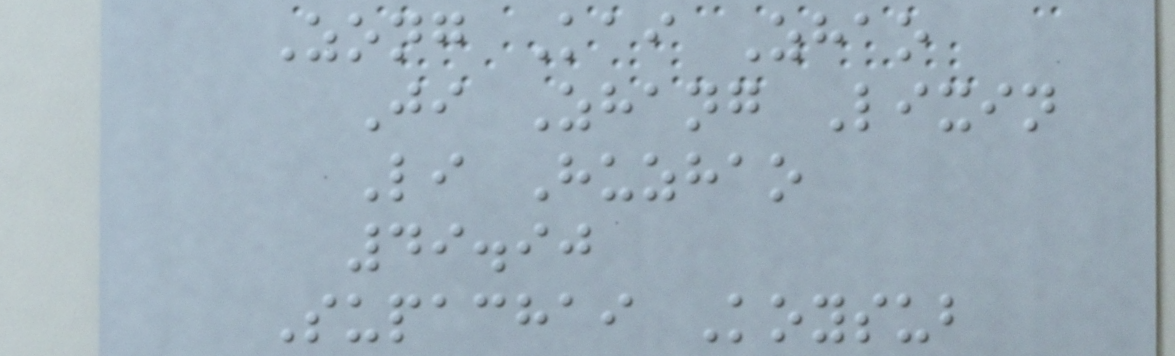Zong Kai Zhao
Ji Zhang Lixin
Li Huzhao
49.90
Supachai Koysub
